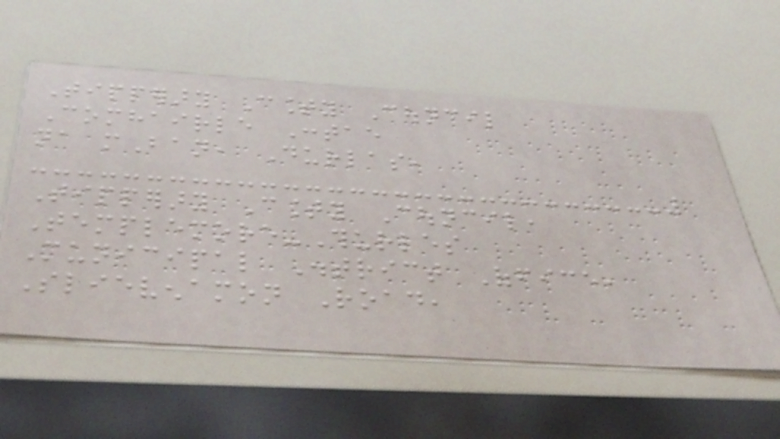Tipperary County Council
Comhairle Contae
na mBan, Durlas,
Tipperary County Council,
Templemore-Thurles
Municipal District Office,
Slievenamon Road,
